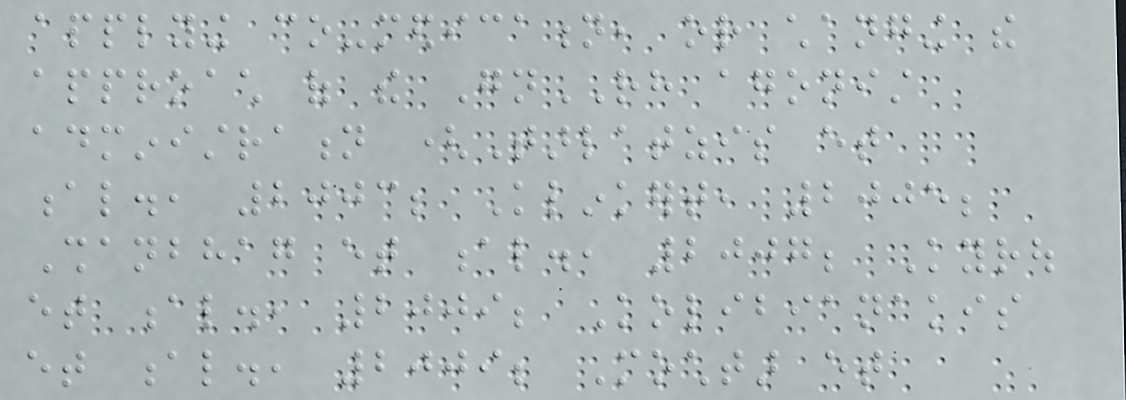applying co-medication, or changing the
approach of the GnRH agonist
administration (Tarlatzis et
al., 2003; Klinkert, 2005;
Shanbhag et al., 2007; Kyrou
et al., 2009; Kolibianakis
et al., 2009; Mochtar et
